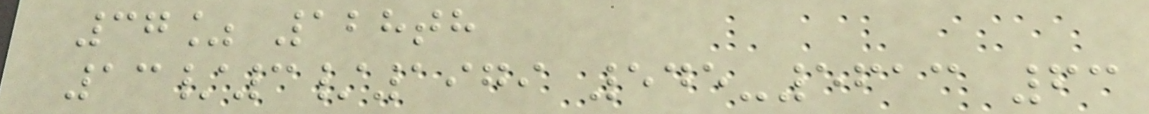37% 128th
13/3/1979 545-5613 63
